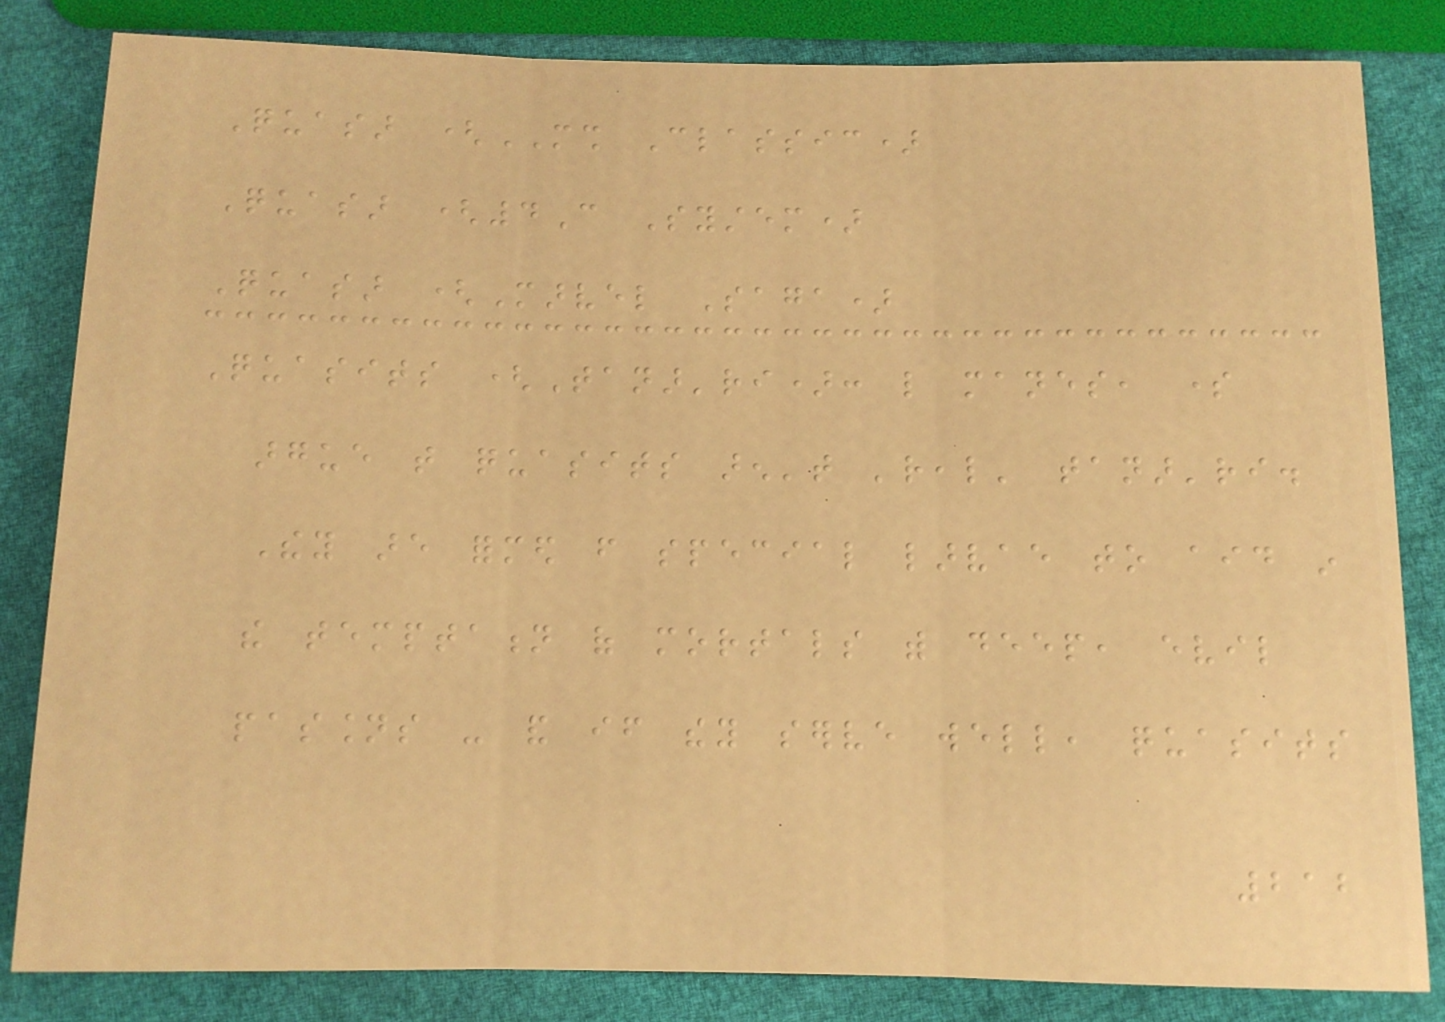Quasar (MSH Classic)
Quasar (4C System)
Quasar (Marvel Saga)
Quasits (Tanar'ri): like manes, some
argue that quasits aren't 'real' tanar'ri.
They are formed from special larvae to aid in
the temptation of mortals with deep, evil
passions - and if they serve well, quasits
212
